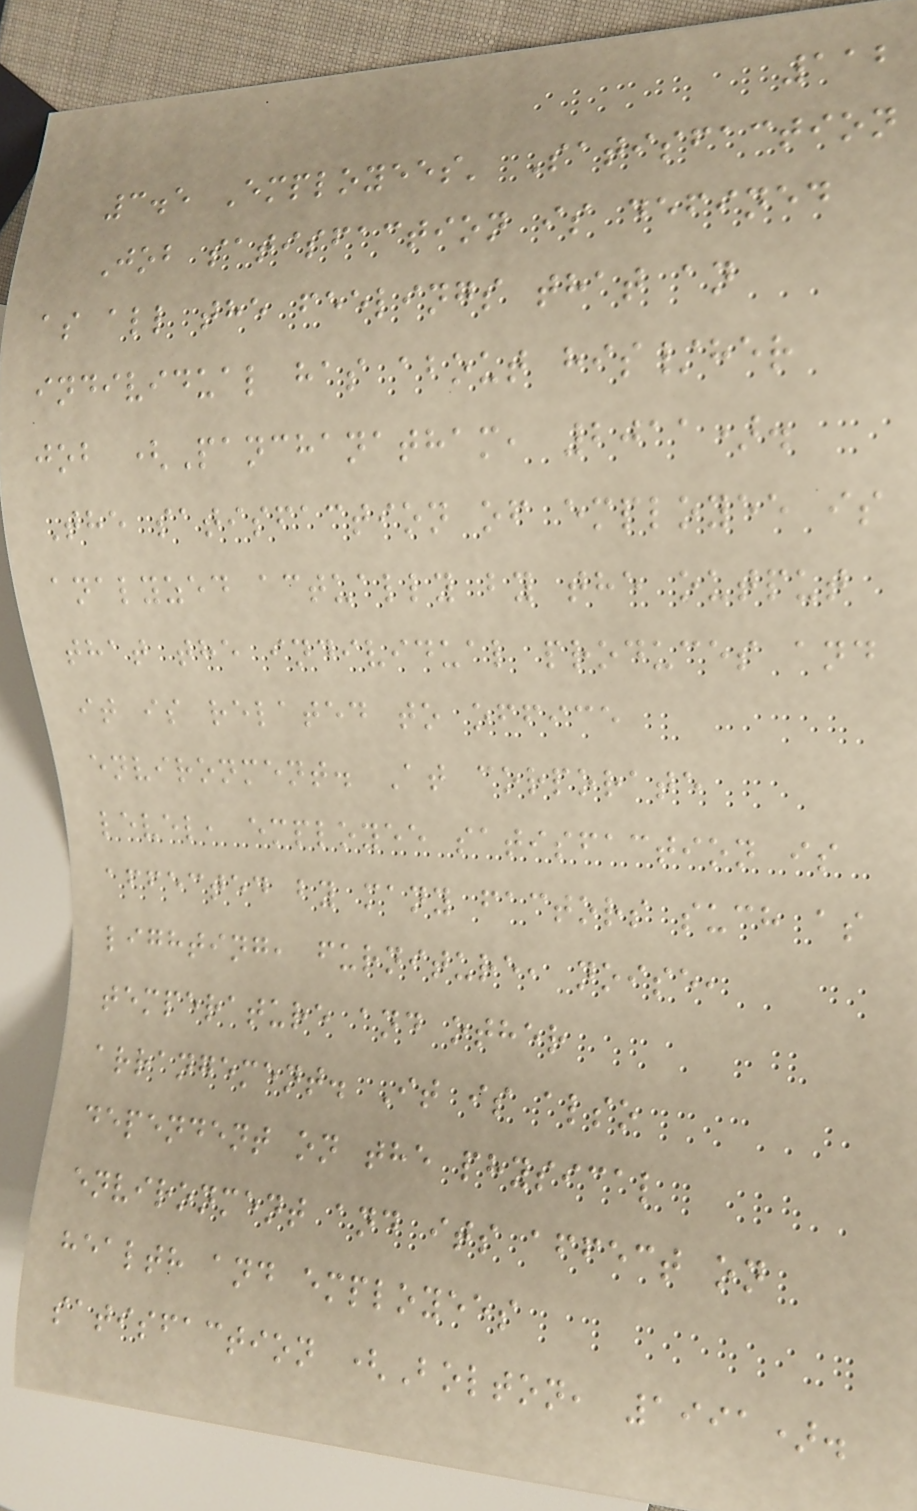112
3.5 Employees' Satisfaction
Job satisfaction is defined
as all the feelings that an
individual has about his/her
job (Panchanatham, 2011).
The satisfaction of employee is
analyzed actually by the output
that the individual produces and
it is related to office
environment. At corporate
level, employee satisfaction is
affected by many factors such as
lighting, furniture, noise,
temperature and other
arrangement. It is also
dependent on the physical
environment and its affect on
health and employees
satisfaction (Bolton, 1991).
